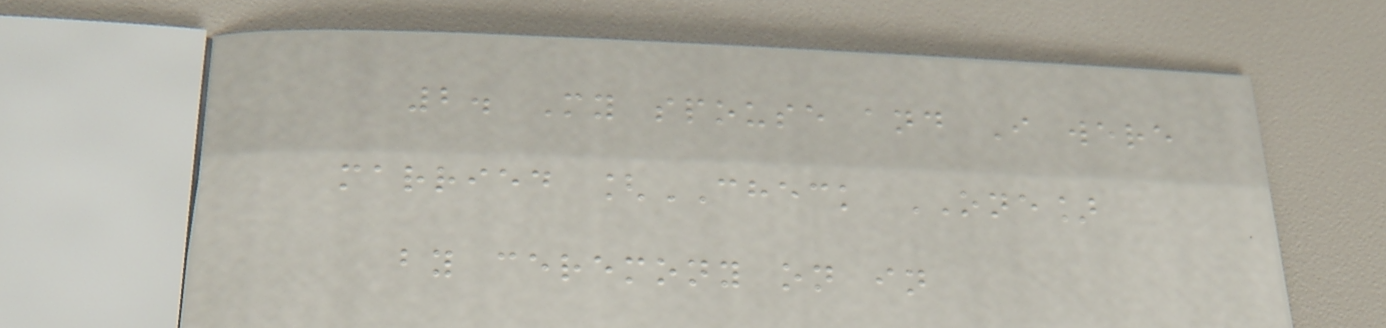2. My spouse and I were
married [CHECK ONE]
by ceremony on in
